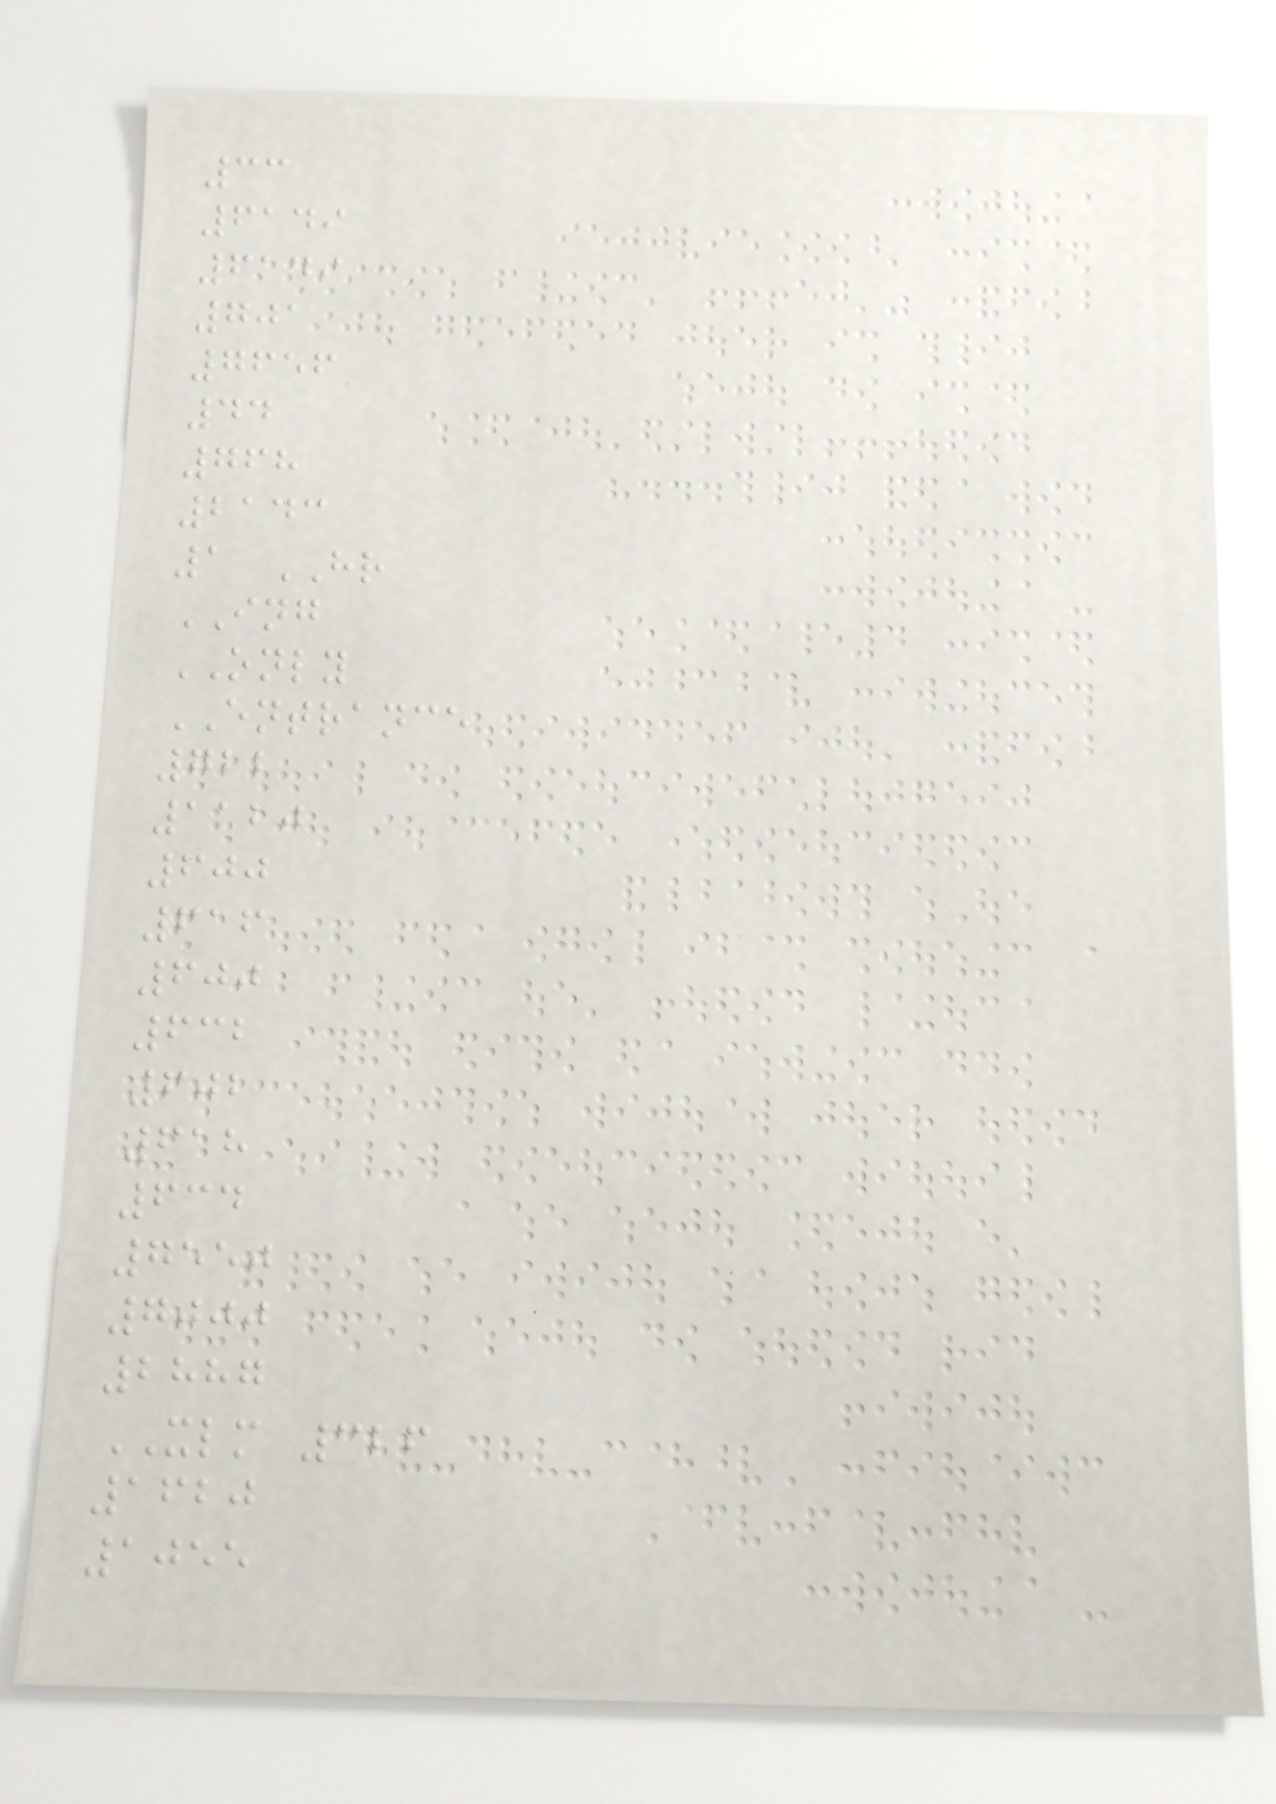33
6149
6149
701
7656
44
768
2143
1 HR
ING
ONLY
ENTRANCE
722
1120
600
616
600
632
602
618
634
7550
7000
2887
XLM 326
1620
1055
